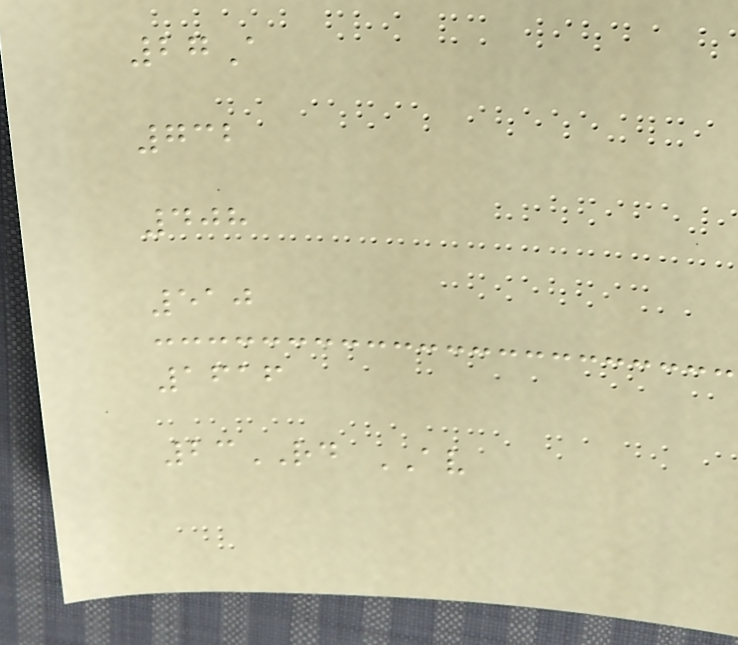27A
732
408
510
1616
23RD AV
